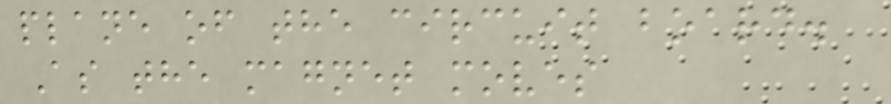plane of the circuit board.
As the magnet moves
